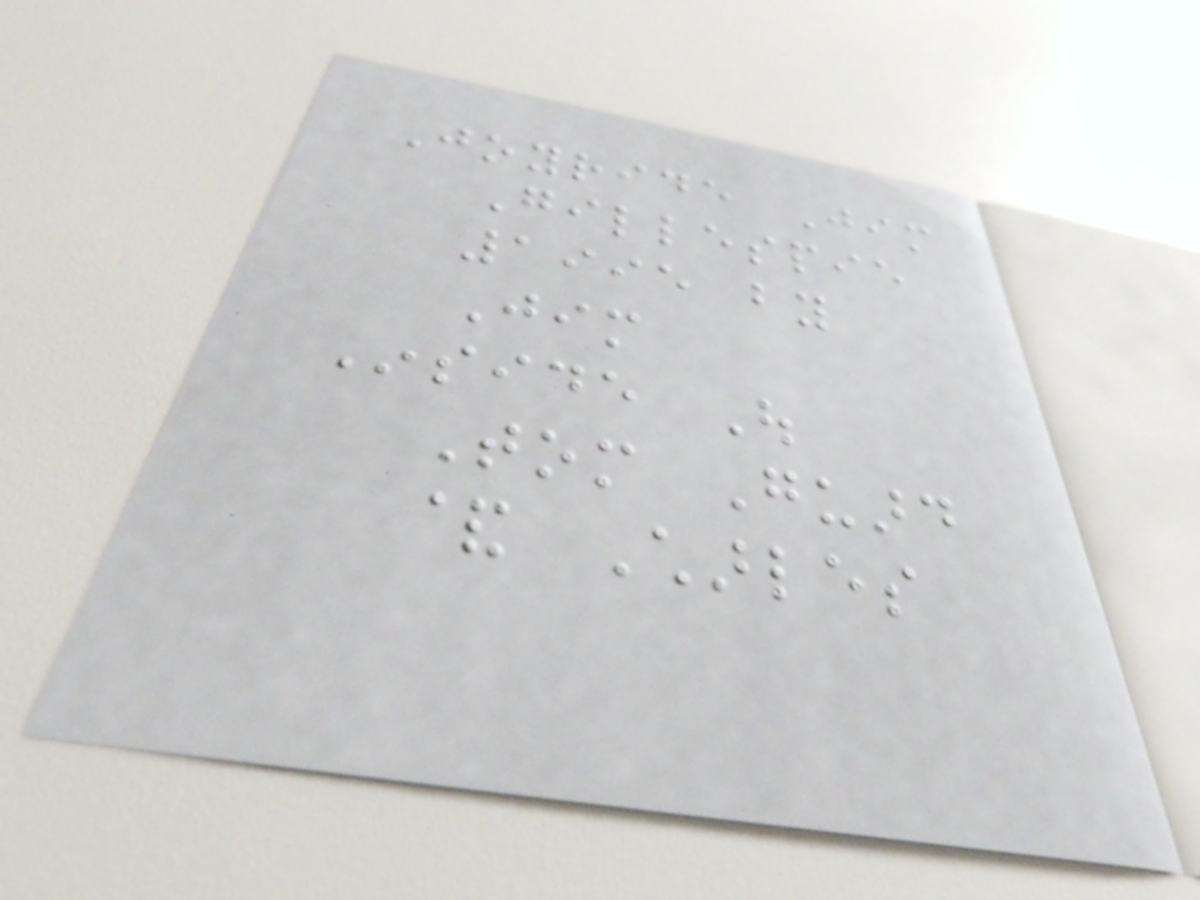Joyride Jim
Gillespie
1995 by
Jim
Inside Out
Tom Guard
& Charles
